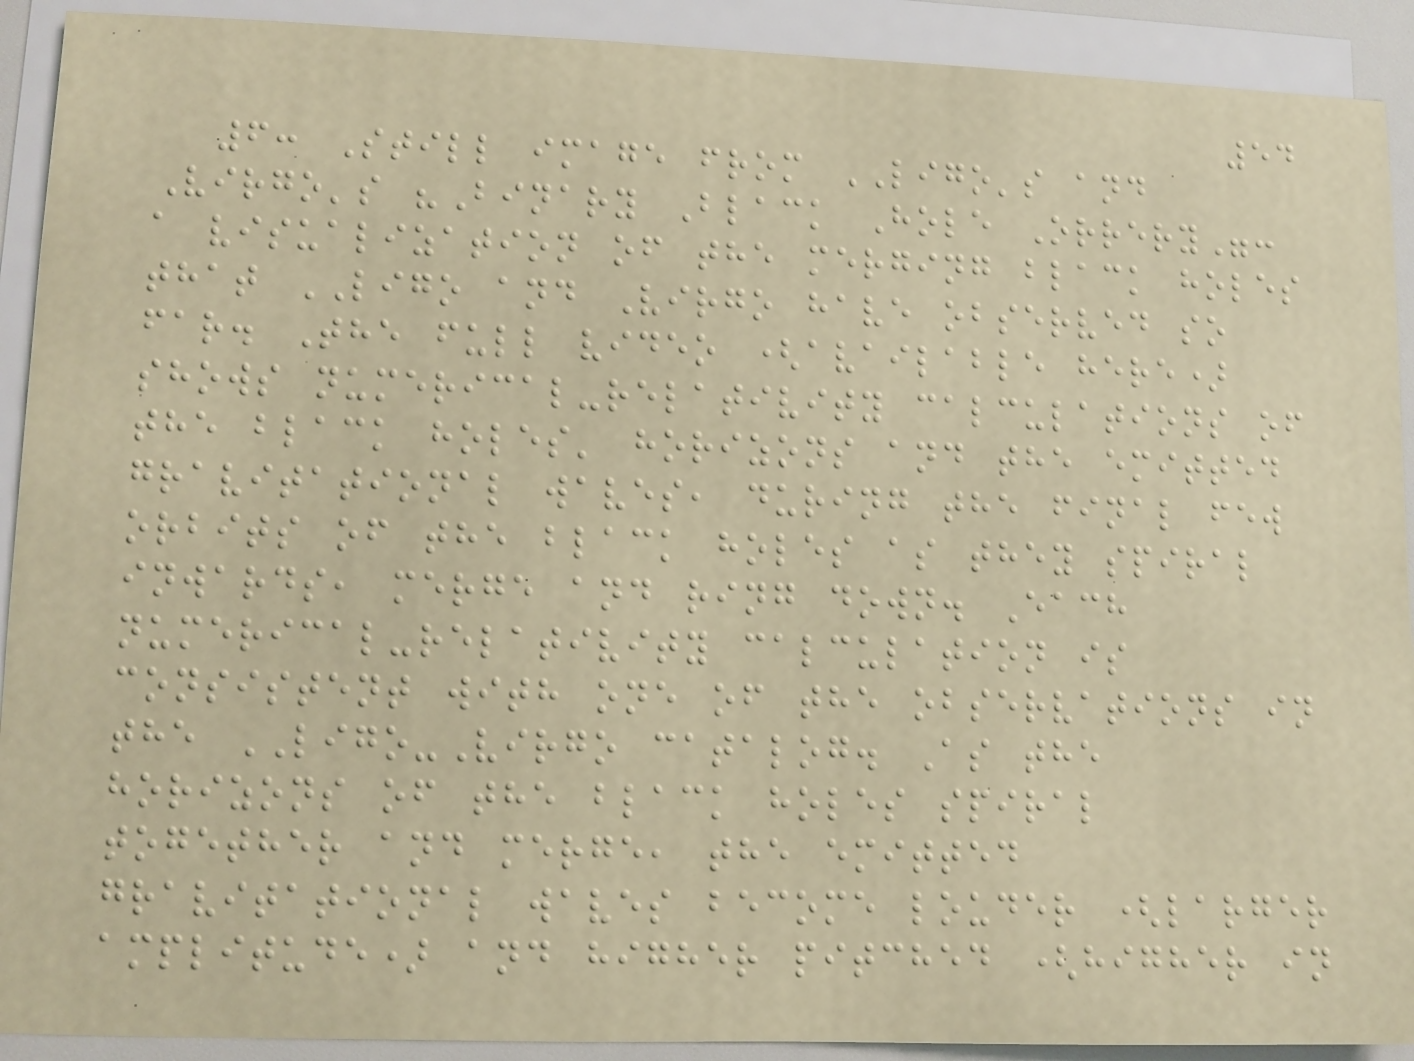54
6: Still image from LIGO's and
Virgo's "Binary Black Hole Orrery":
a visualization of the merging black holes
that LIGO and Virgo have observed so
far. The full video (available here)
shows numerical-relativity calculations of
the black holes' horizons and the emitted
gravitational waves, during the final few
orbits of the black holes as they spiral
inwards, merge and ring down. Each
numerical-relativity calculation is
consistent with one of the observations in
the LIGO-Virgo catalog. As the
horizons of the black holes spiral
together and merge, the emitted
gravitational waves become louder (larger
amplitude) and higher pitched (higher in
